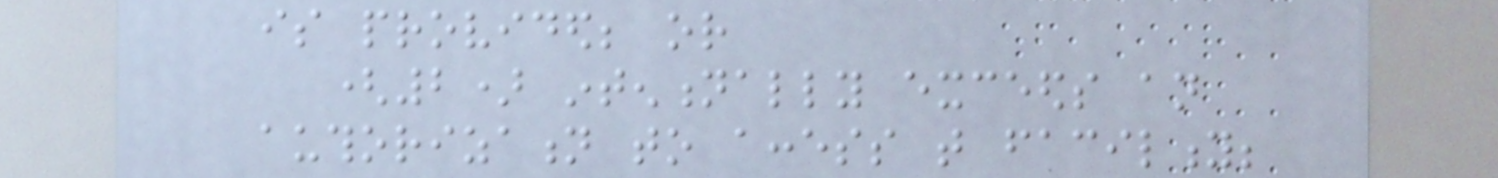is provided; or
(2) intentionally exceeds an
authorization to access that facility;
